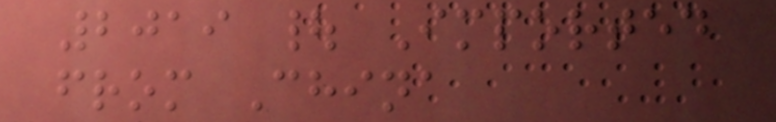2019 | Imported
from China
